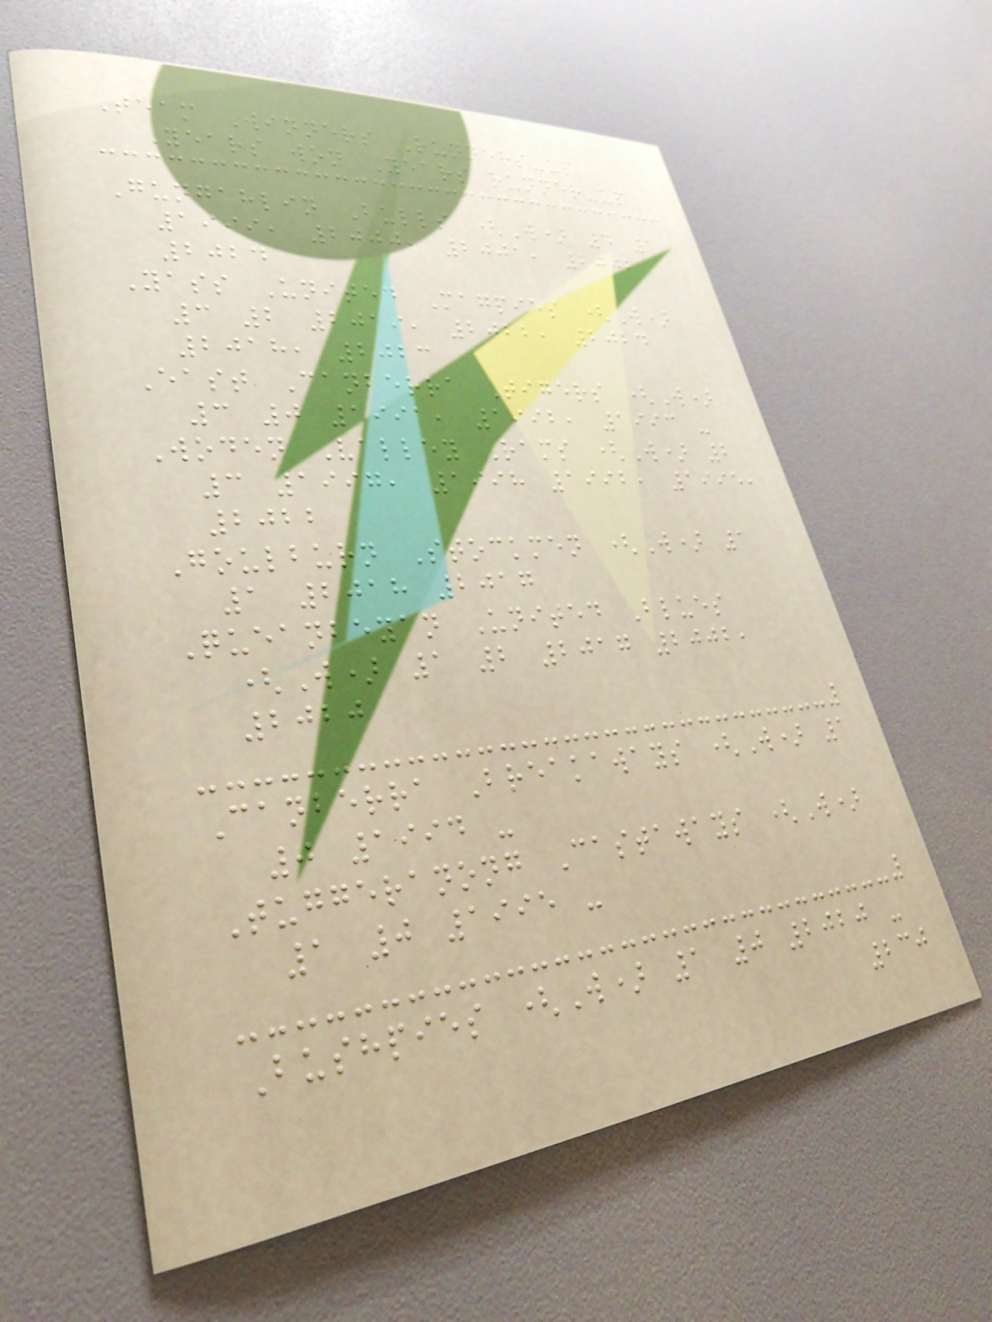Team Winners Runners-up
Years won Years runner-up
Gungahlin Bulls (W) 4 1
1999, 2000, 2001, 2002
2024
Yass United Magpies (W)
3 2 2019, 2022, 2024
2018, 2023
East Canberra Tigers (W)
3 0 1991, 1992, 1993 -
Woden Valley Rams (W) 2
3 1997, 1998 1992, 1995,
2022
Goulburn Stockmen (W) 1
1 2018 2017
Queanbeyan United Blues
(W) 1 2 2017 2002,
2020
Canberra Breakaways (W) 1
0 1994 -
Tuggeranong Castaways (W)
1 0 1995 -
Bushpies (W) 1 0 2020 -
230
